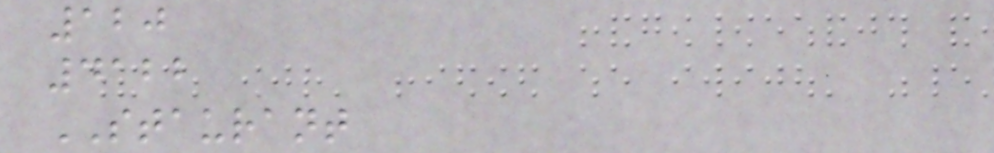120
4122
STAURANT
